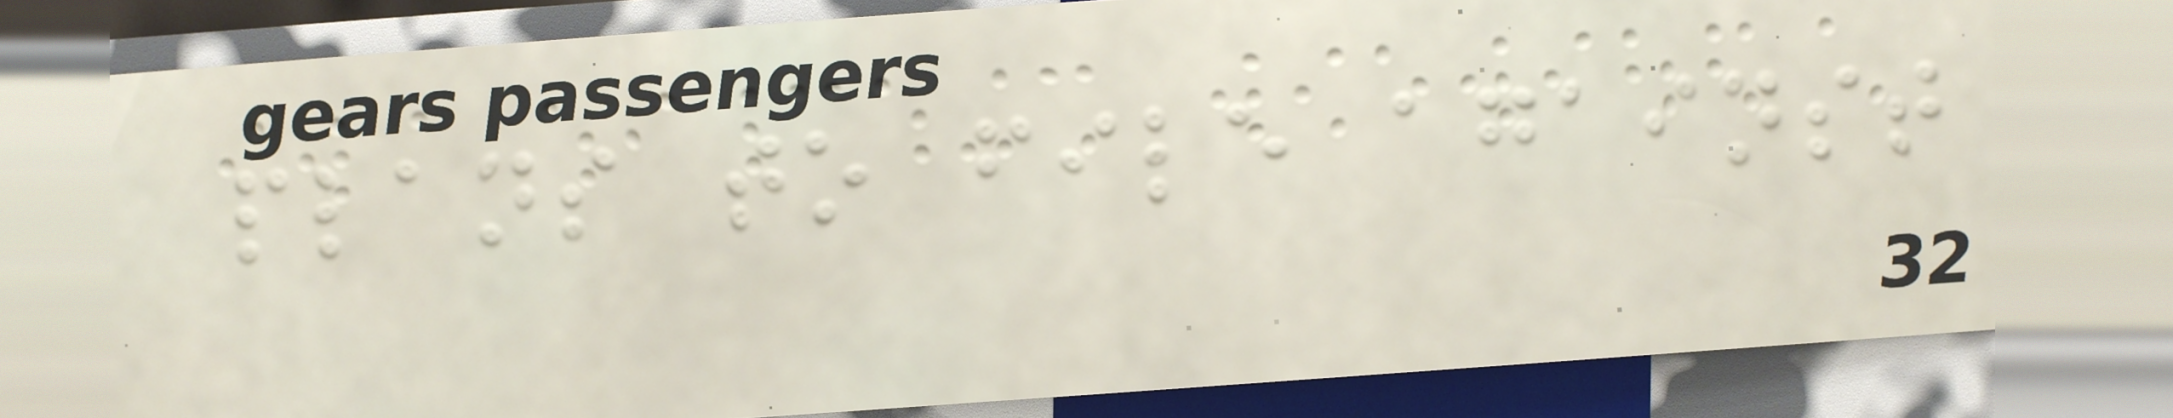plans to file against
